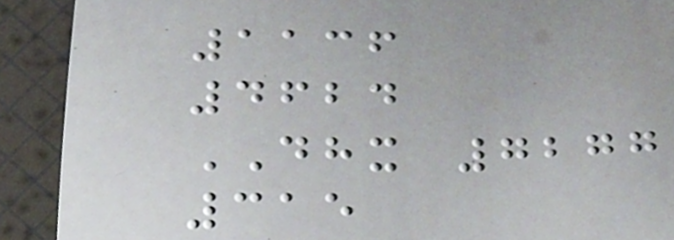1136
4624
DHX 7277
315
